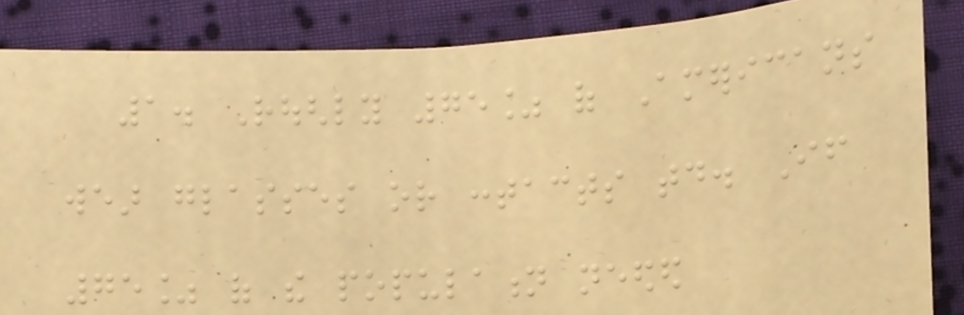1. Roughly 75% of Americans
wear glasses or contacts today. If
75% of the population needed
